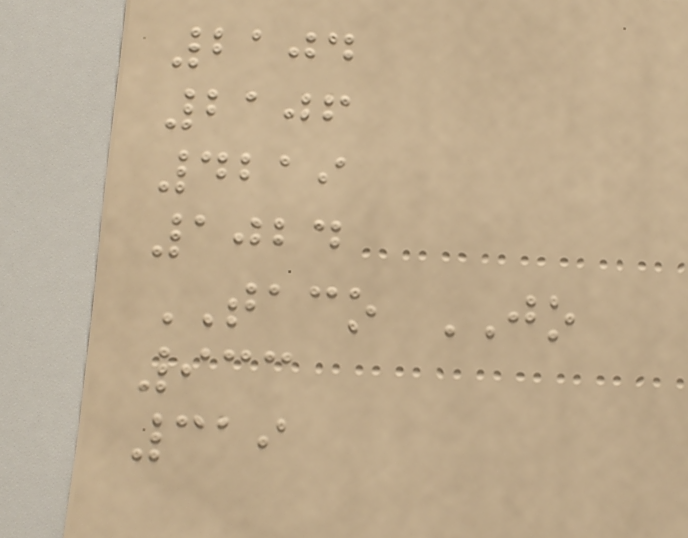2104
2106
4219
1024
TACO JO
933
319
